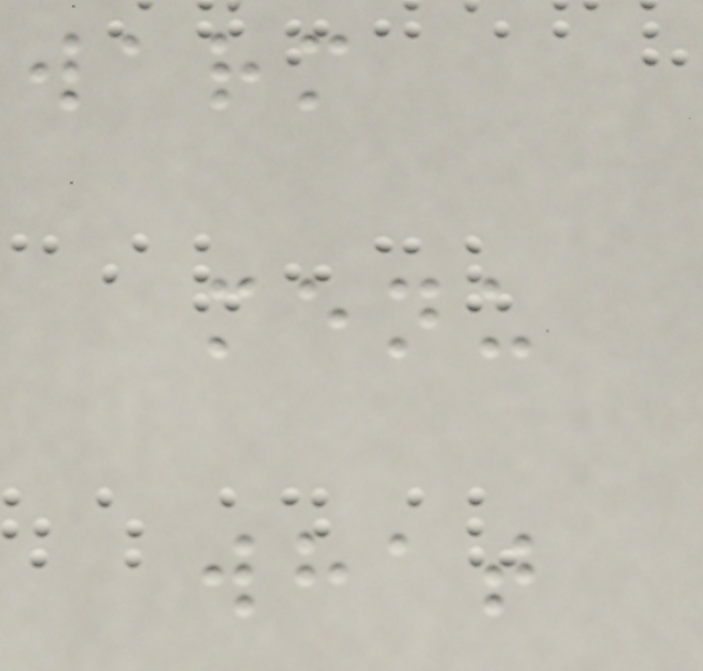warm
menu
what
